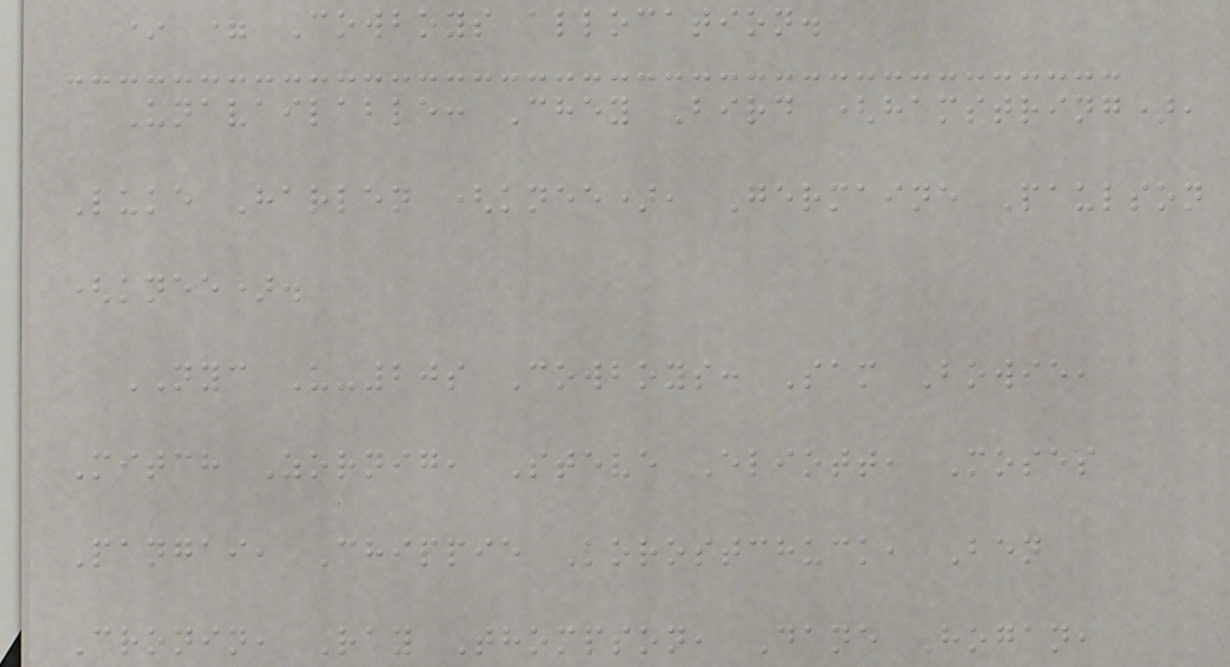* = Cowboys allocation.
Unavailable: Chey Bird (hamstring),
Luke Harlen (knee), Germaine Paulson
(knee).
NYC U-20s Cowboys: Sam Bowie,
Mitch Zornig, Steve Eliott, Moses
Pangai, Chippie Korostchuck, Ben
Cronin, Ray Thompson, Dane Hogan,
